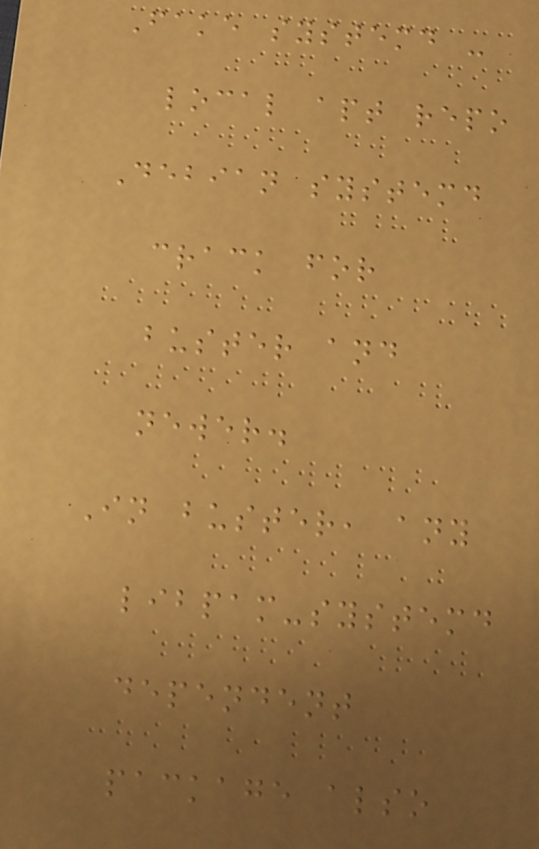Fake systemd -
local apt repo
Debian systemd
crack for
buster and
newer.
In buster, any
libpam-systemd
dependent
package also
